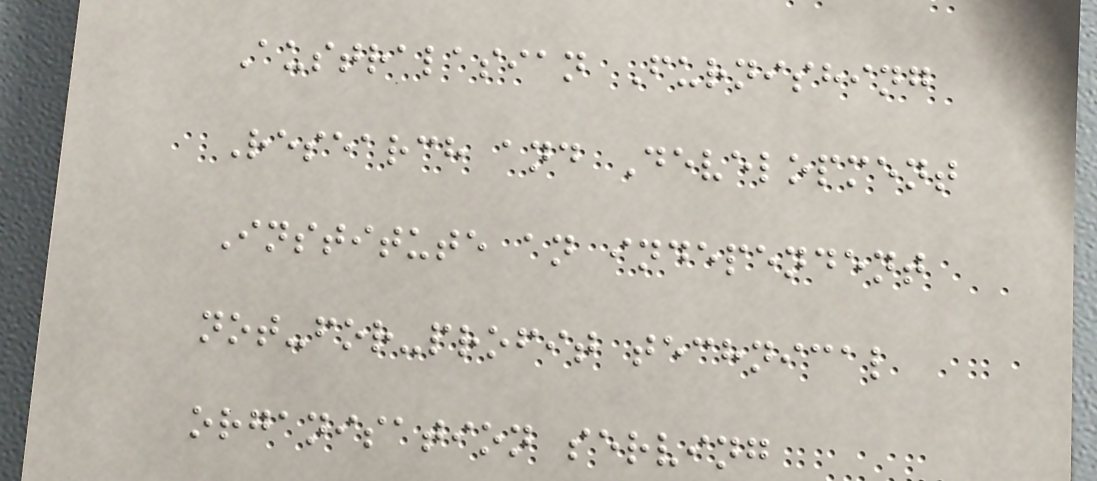Australasian Furnishing
Research and Development
Institute an independent
not-for-profit technical
organisation serving
